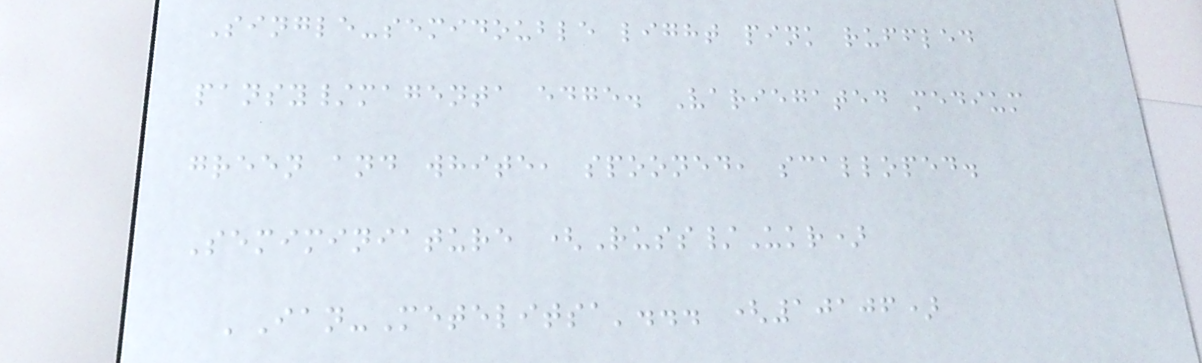Single-semidouble light pink ruffled
pansy/magenta edge. Variegated medium
green and white, spooned, scalloped.
Semiminiature (Russ/Ukr)
'Ian-Metelitsa'... (10106)
